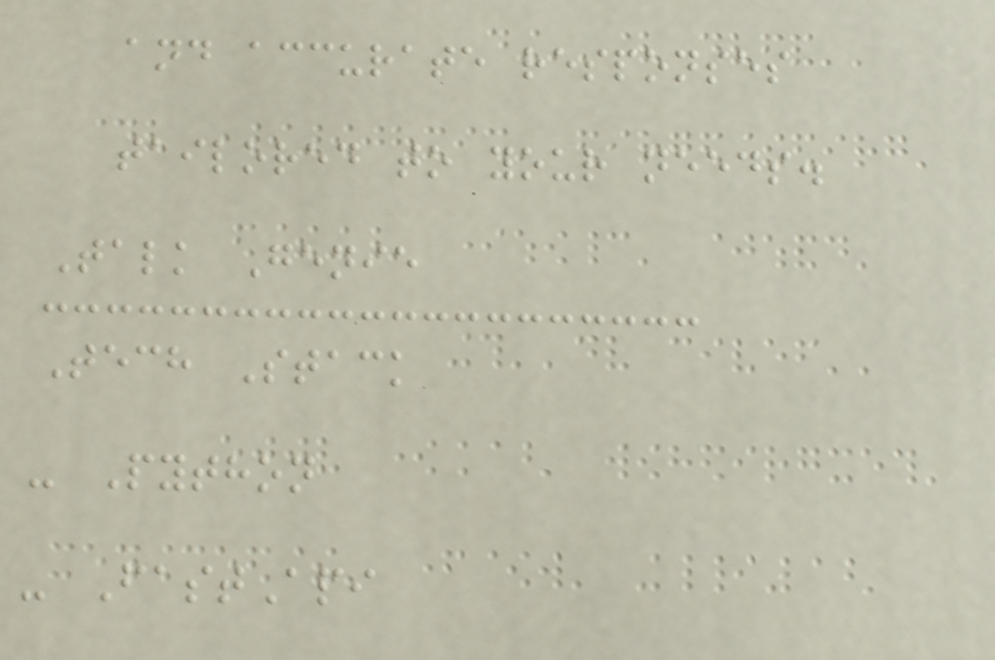and accurate responses
tailored to your needs.
Talk Genie
Tech Stack
- Python
- FastApi
